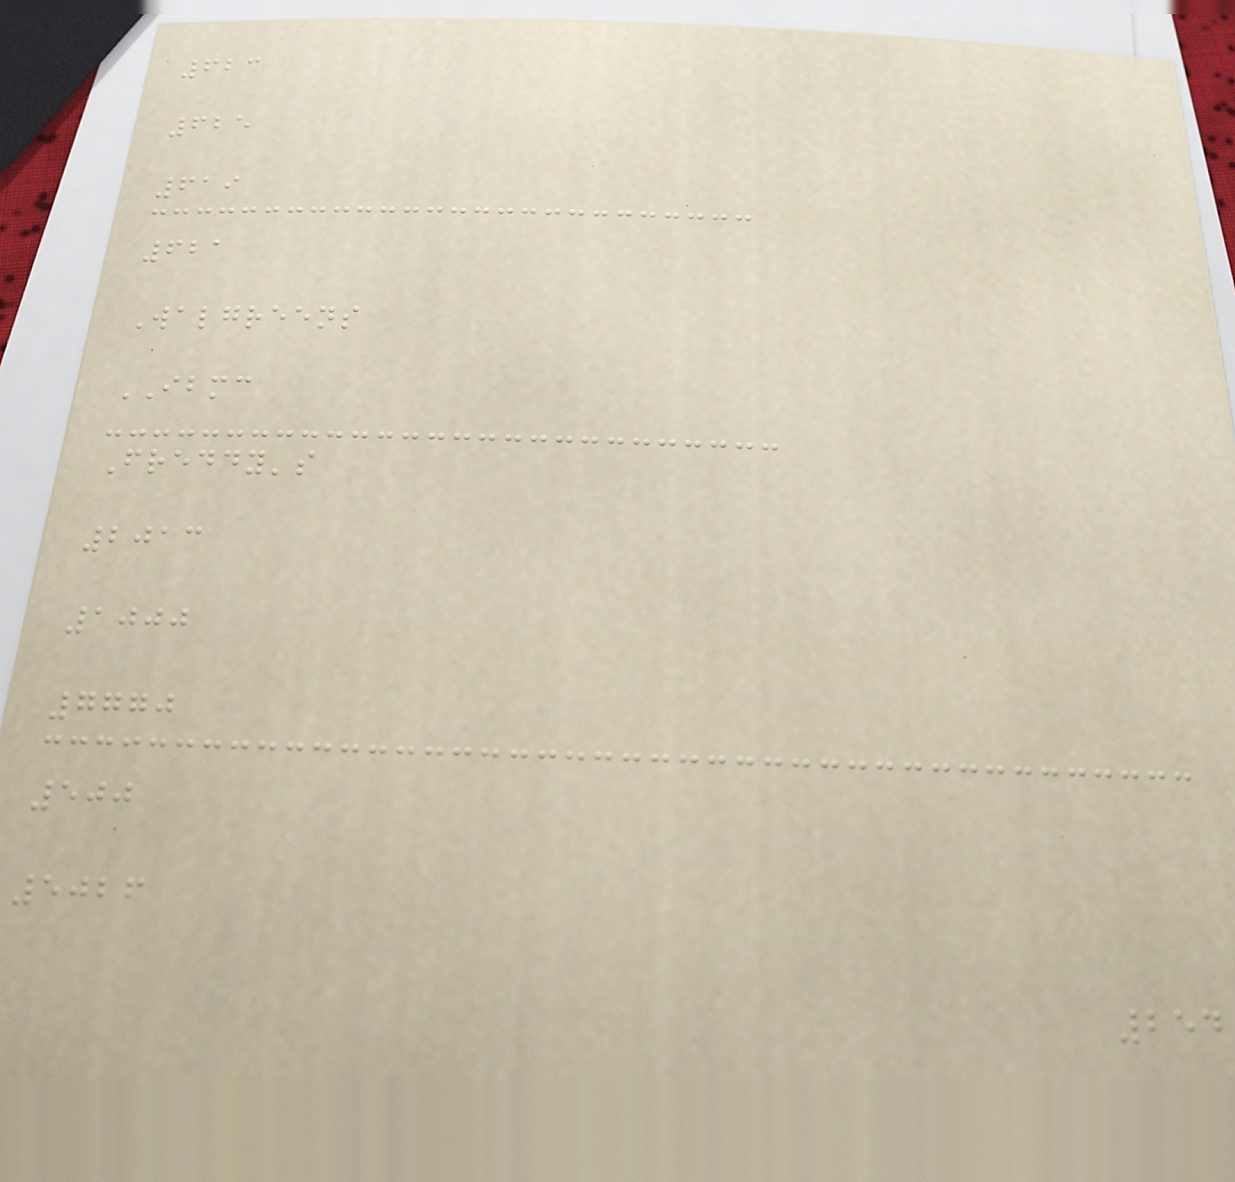623
625
619
621
Walgreens
IBMC
Freddy's
2013
1000
7770
500
5026
254
